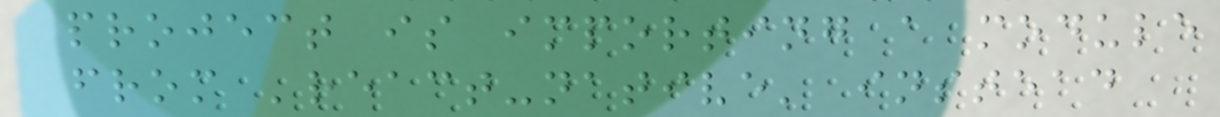project is importing a module
from 'react-native' instead
